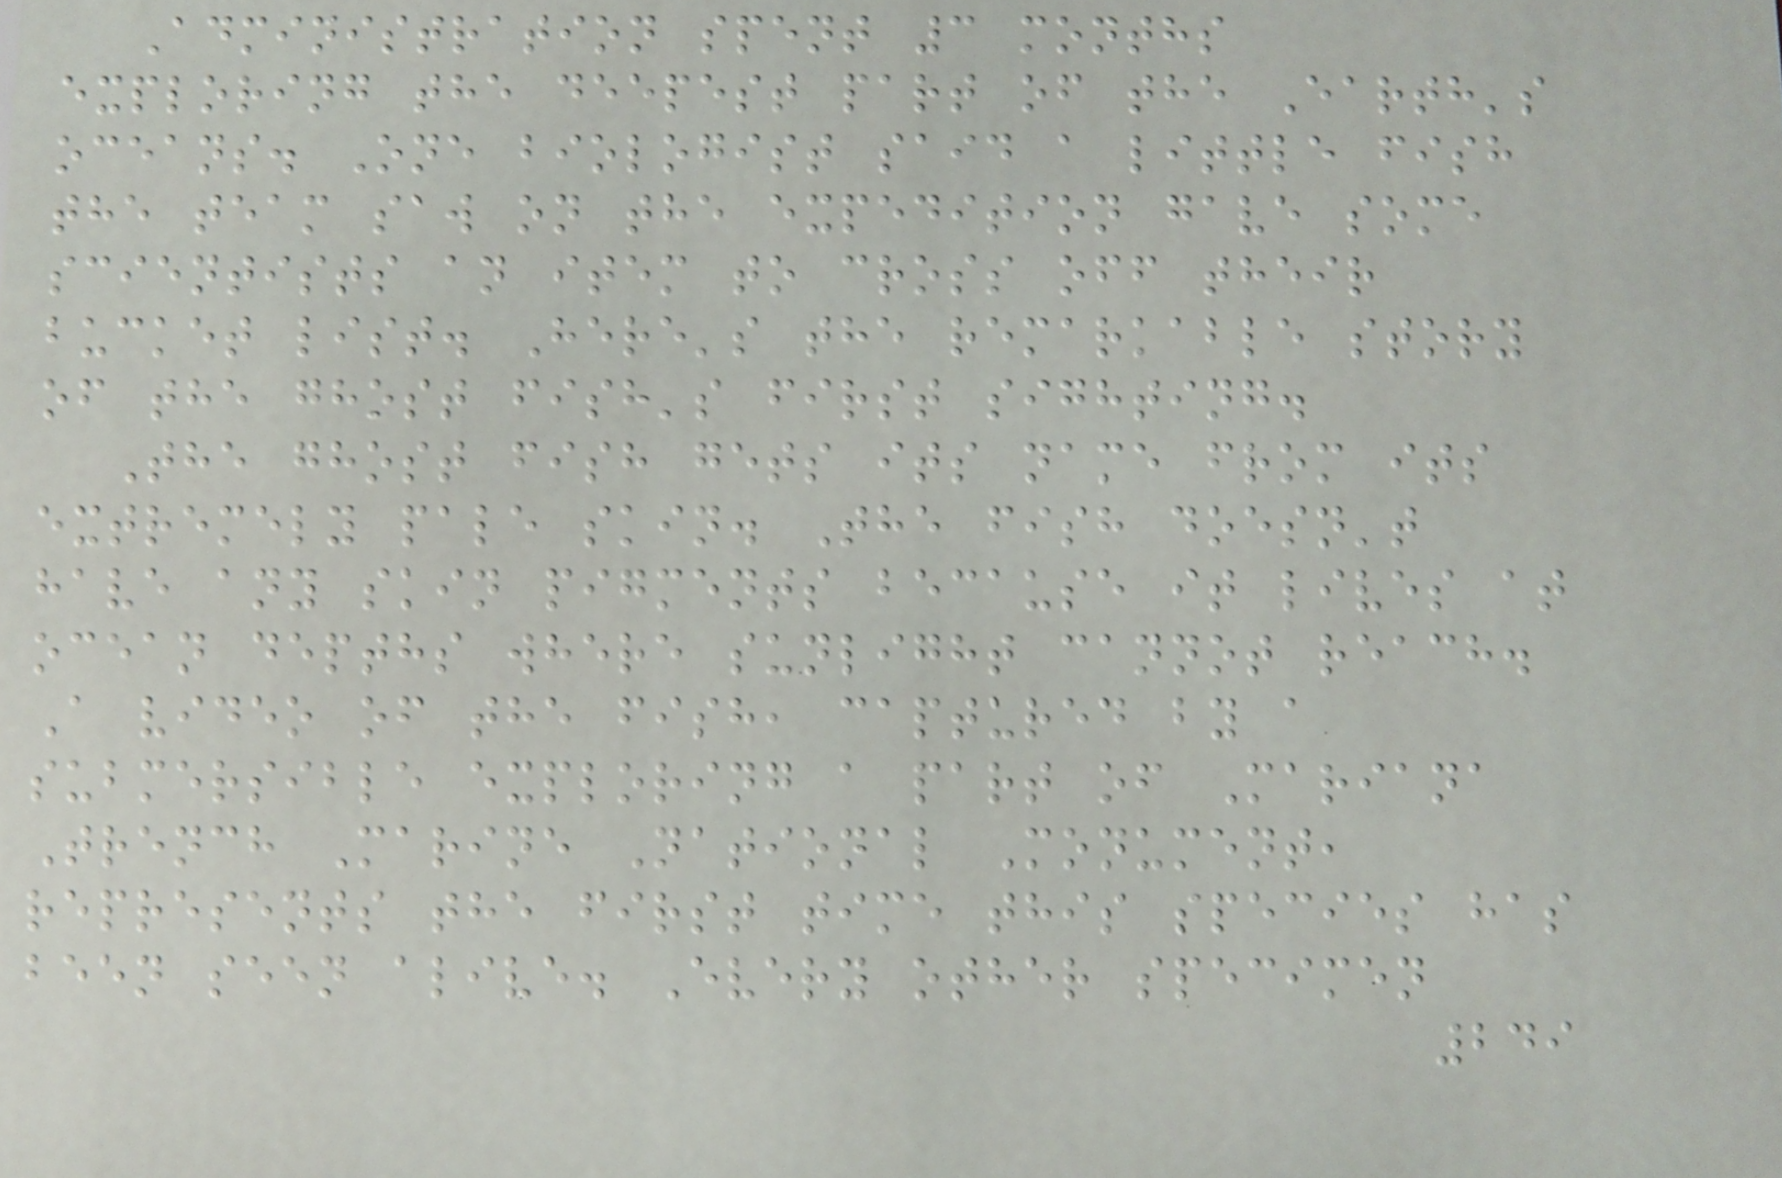Administration spent 3 months
exploring the deepest part of the Earth's
oceans. One biologist said a little fish
the team saw on the expedition gave some
scientists an item to cross off their
bucket list. Here's the remarkable story
of the ghost fish's first sighting.
The ghost fish gets its name from its
extremely pale skin. The fish doesn't
have any skin pigments because it lives at
ocean depths where sunlight cannot reach.
A video of the fish, captured by a
submersible exploring a part of Mariana
Trench Marine National Monument,
represents the first time this species has
been seen alive. Every other specimen
249
